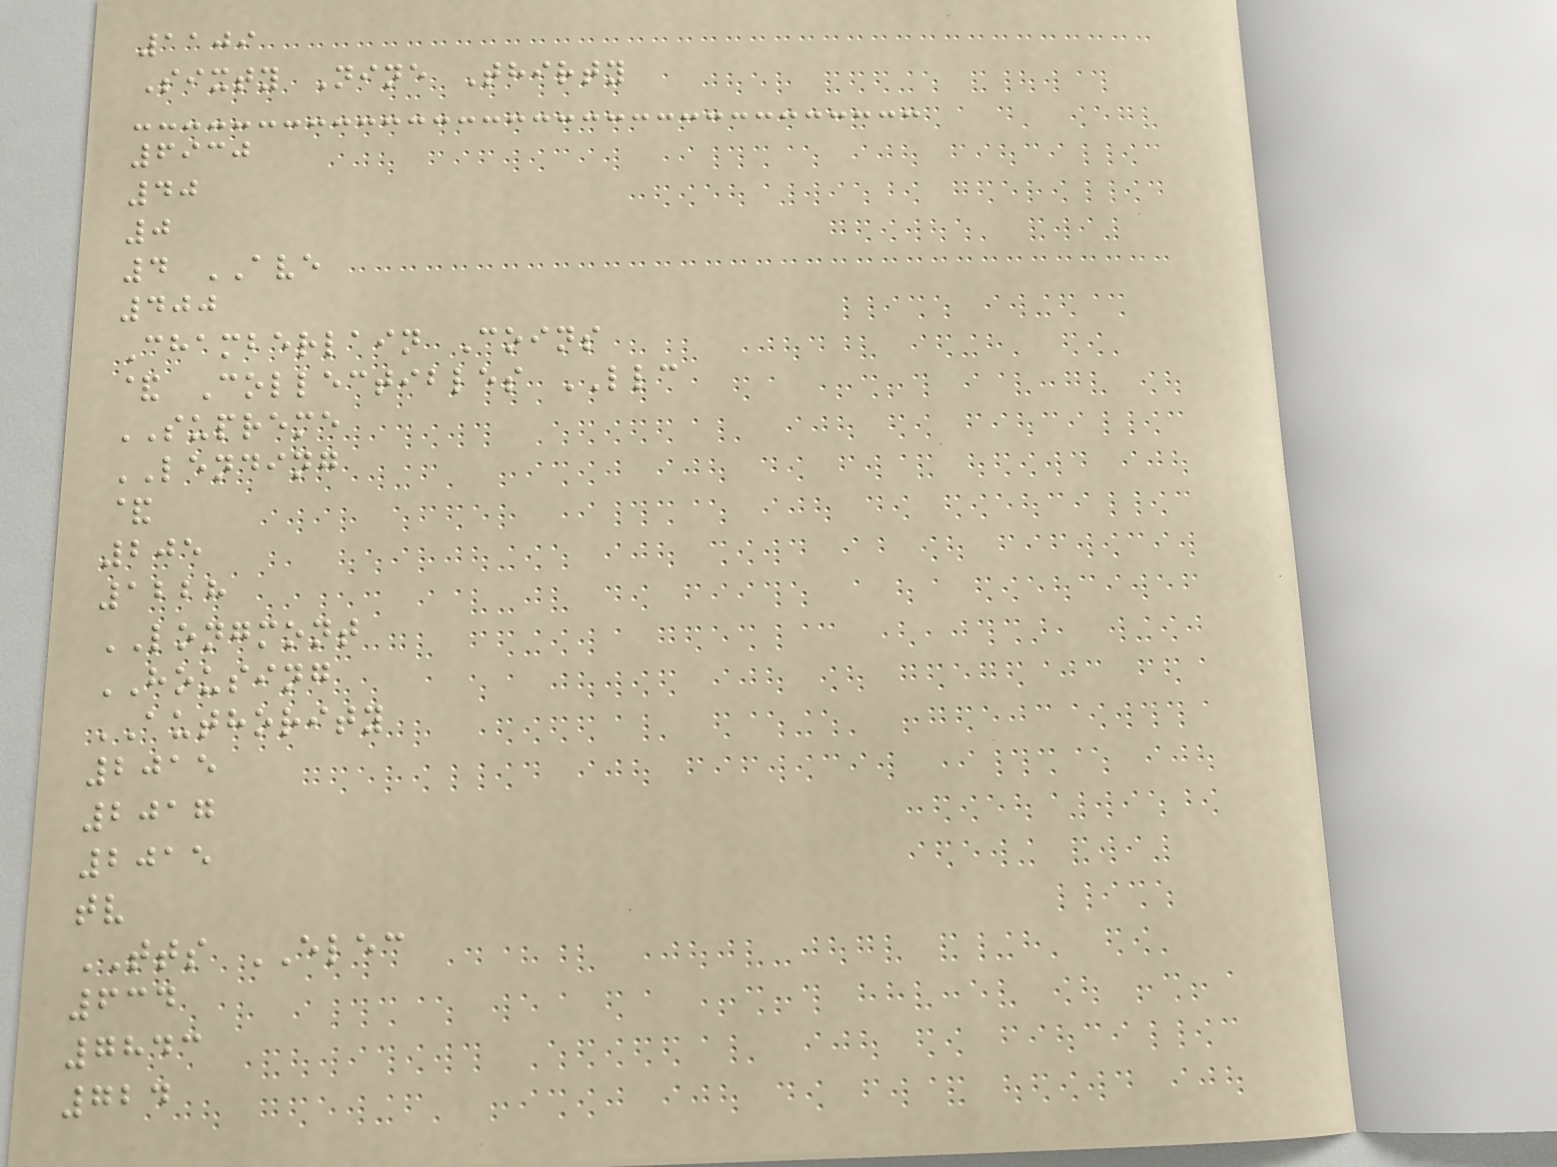1109
Sixty Nine Thirty
6930
40
0
4 AVE
400
Chamberlain Coins
& Collectibles LLC
SUPREME
LENDING
&
205
1228
LONGMONT
HOUSING
AUTHORITY
2015
2017
2015
tv
TTS ELEC
634
7843
724
